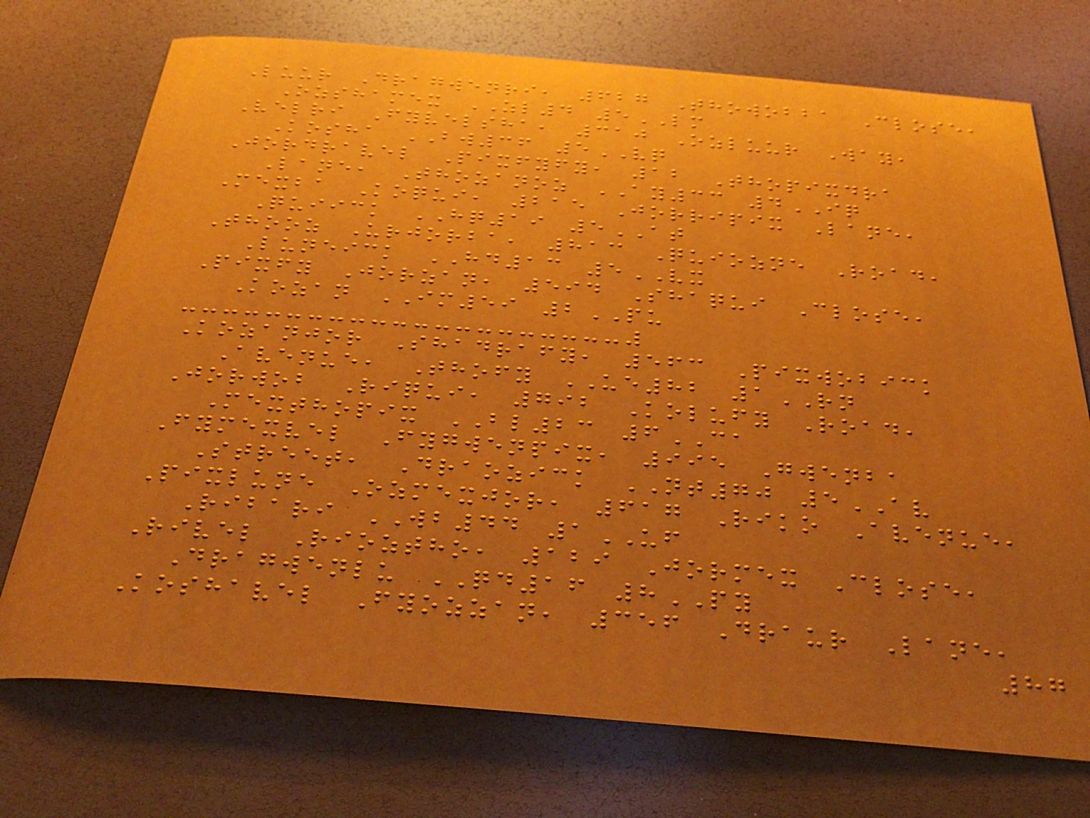Luur Dragwenri, 627 Thowobba Close,
Ozshamex ZL4 5LM
Velri Fyvelsha, 310 Ozluur Way,
Kosha BW36 5VQ
Jordravel Pixfyfy, 12 Thopixdra
Lane, Thozanoz AY33 4IQ
Mexba Koqui, 215 Jorripix Lane,
Quiick HQ19 5AT
Thooz Urjorba, 813 Quiozne Road,
Luneick HD13 5VX
Pixfy Jorzan, 594 Shaqui Close,
Kozan IM59 2PU
Kozanjor Shadrafy, 563 Pixwobick
Avenue, Thofy UE82 1RN
Jorwob Riqui, 792 Kolufy Road,
Mexthopix BL23 6CA
Fymexvel Fygwenpix, 995 Gwenba
Street, Draozick NT70 5AV
Pixlune Ozmexjor, 617 Riko Avenue,
Ribari WB44 1UF
Rivel Rioztho, 129 Jormex Close,
Dragwenlu QD16 8PY
Koshavel Fyozzan, 356 Draur Lane,
87
